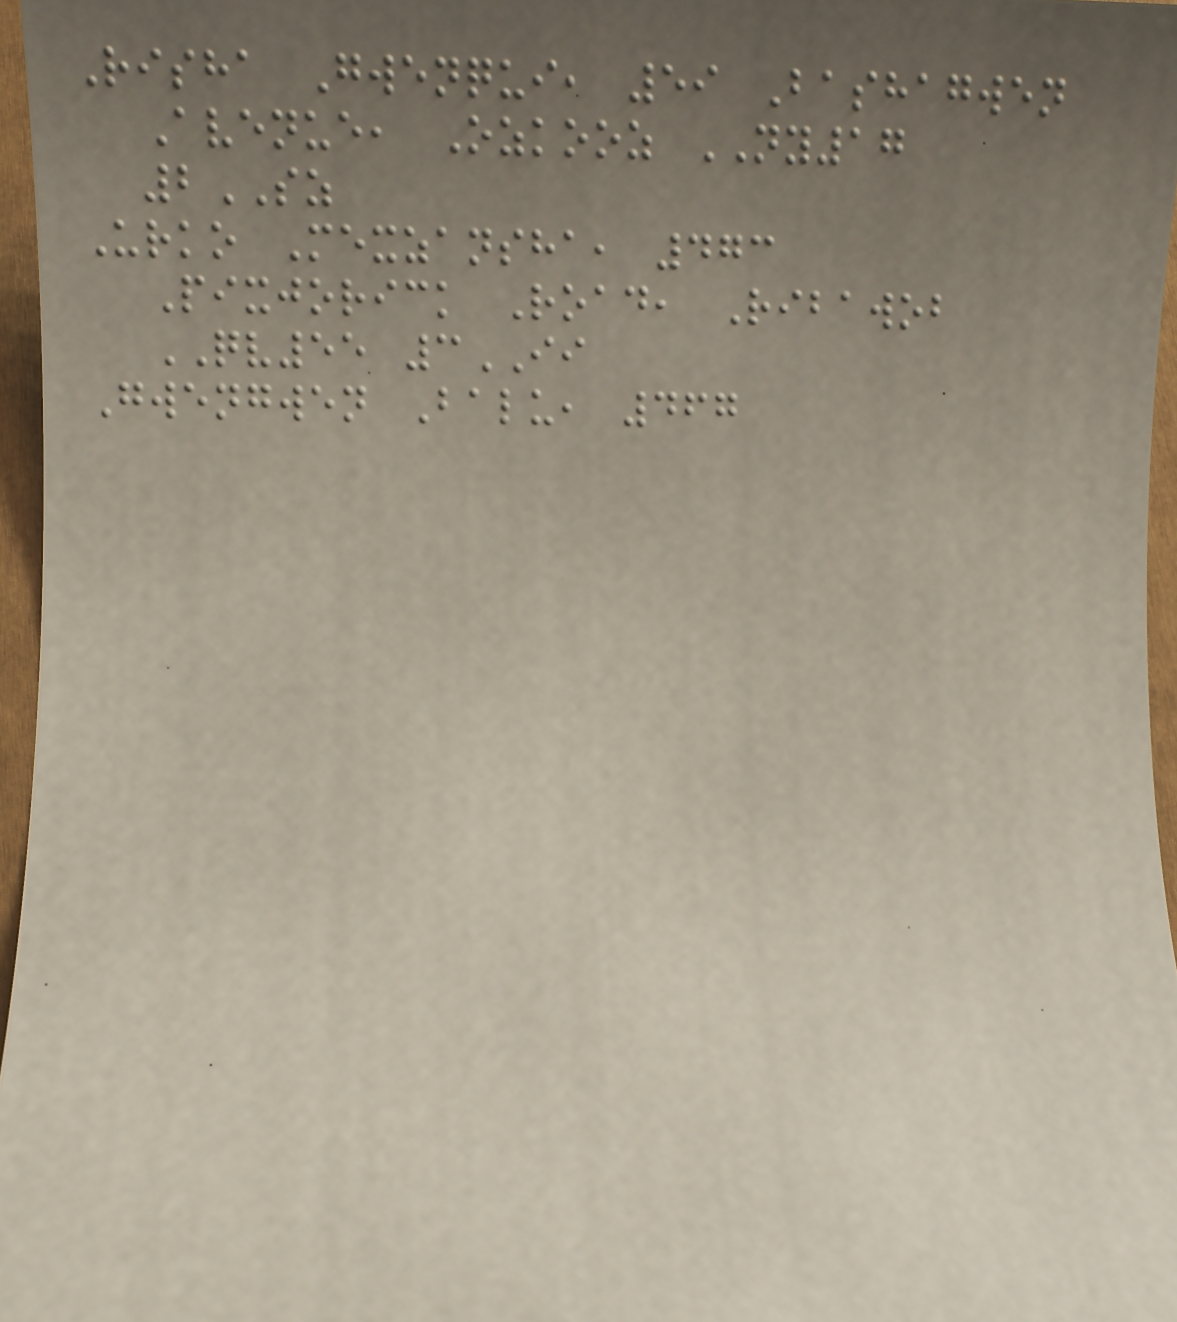Risha Gwenqui, 59 Bashagwen
Avenue, Ozkooz NY17
2SZ
Urko Mexzansha, 473
Pixjorick Road, Ribawob
QV55 3II
Gwengwen Balu, 467
